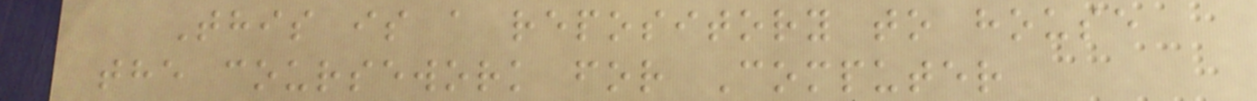This is a repository to house
the coursework for Computer
